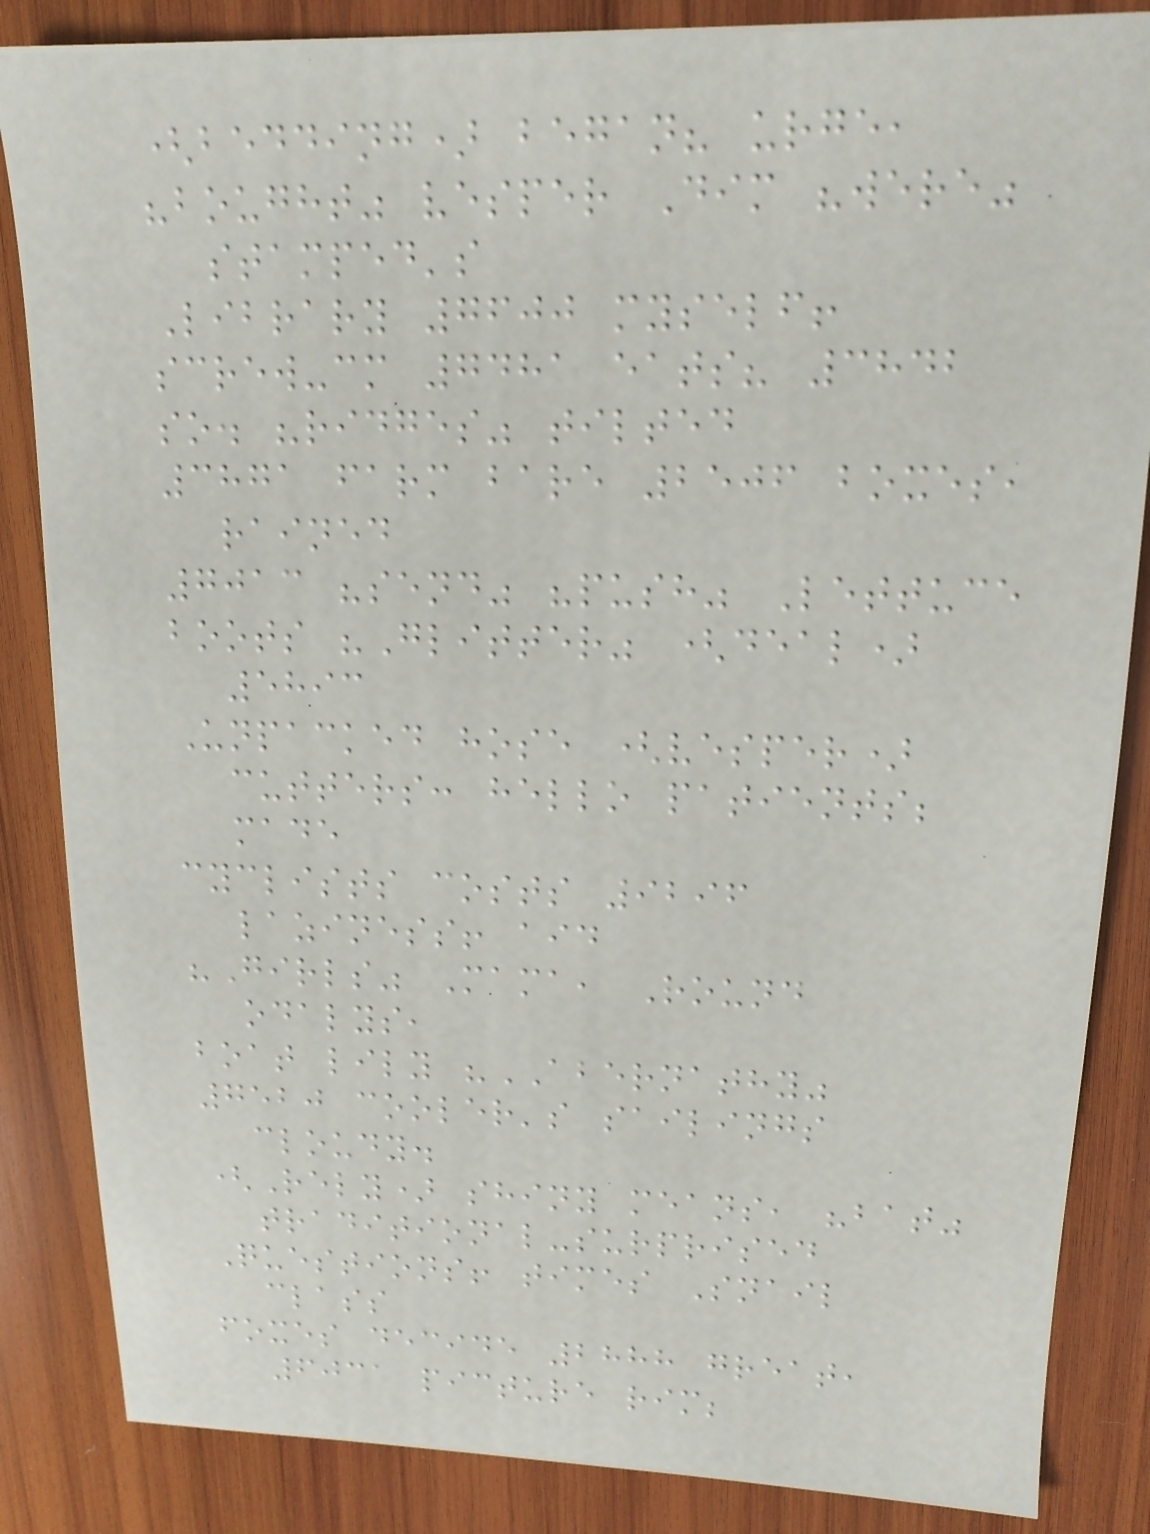(bedding) began? urge,
"bought" vesper Dim "were"
stamped's
Library 7600 myself!
screw-cm 7481 eats? 3842
so. "ridges" tilted
3871 farm bare 2506 boxes,
rained
7013 "send" "push" Lettuce
boots "Glitter" (deal)
5893
Unpacked hose (vesper)
cutters: hello patients;
made
cyclists costs 9296
laziness! aid
"Girls" Mama, Round
odalys,
boat lily "ABERNATHY"
7520 cooler's sailings
cloudy.
(Rely) shiny means, "bat"
traditional-surprised
Questions! times Snail
class
foxes decide 2888 great,
6031 picture rim;
